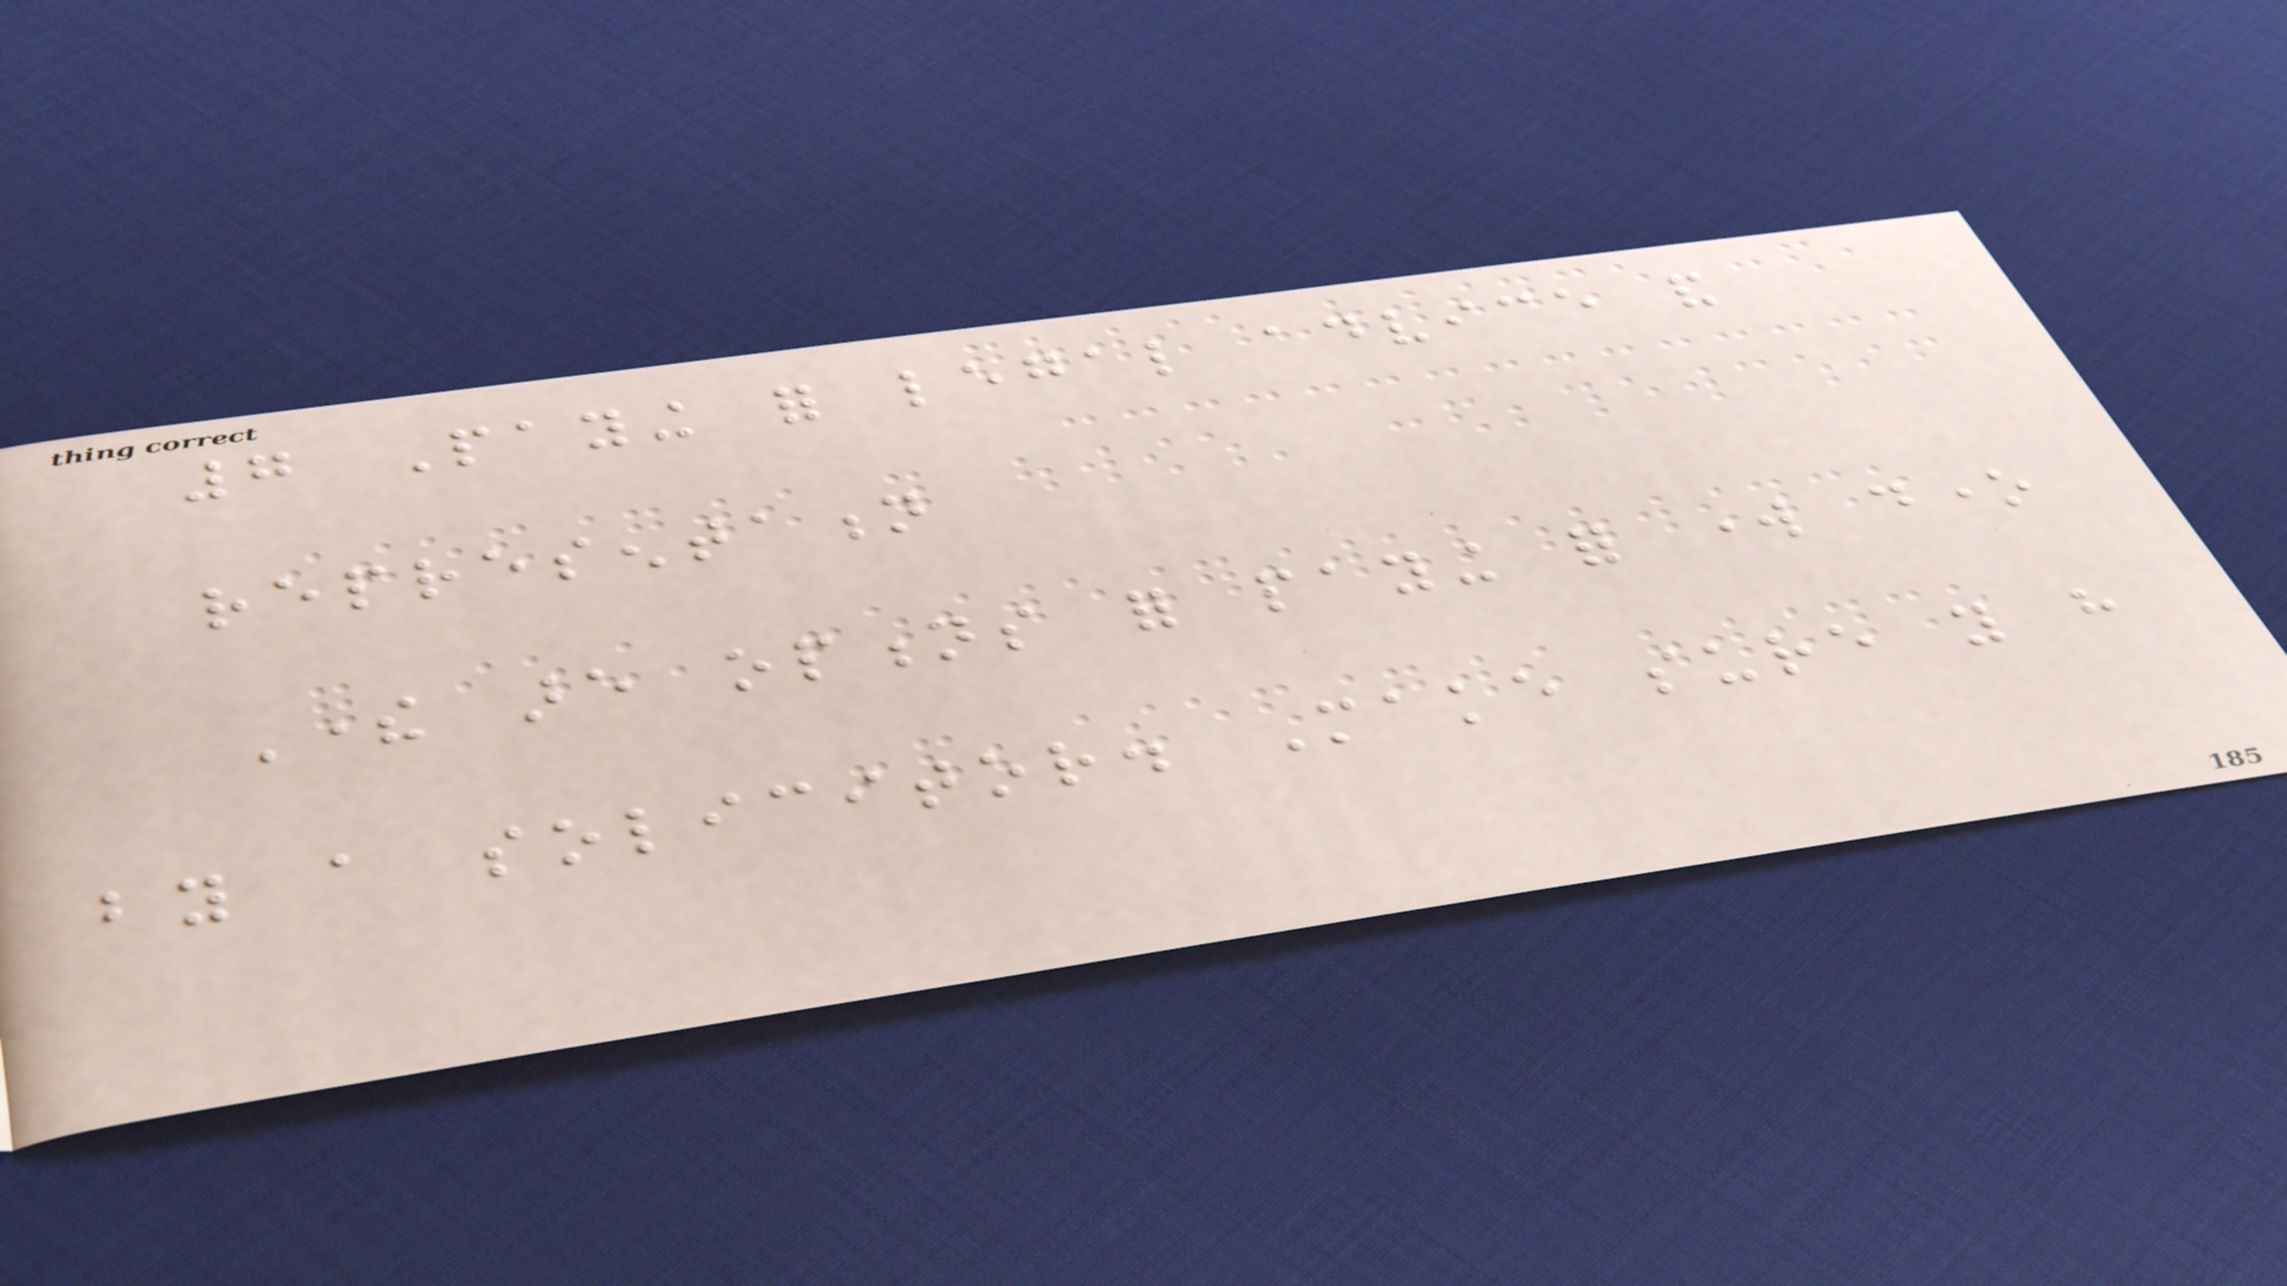7 Paying for legal advice and
representation
There are options for paying for work done
by a solicitor. Make sure you have
